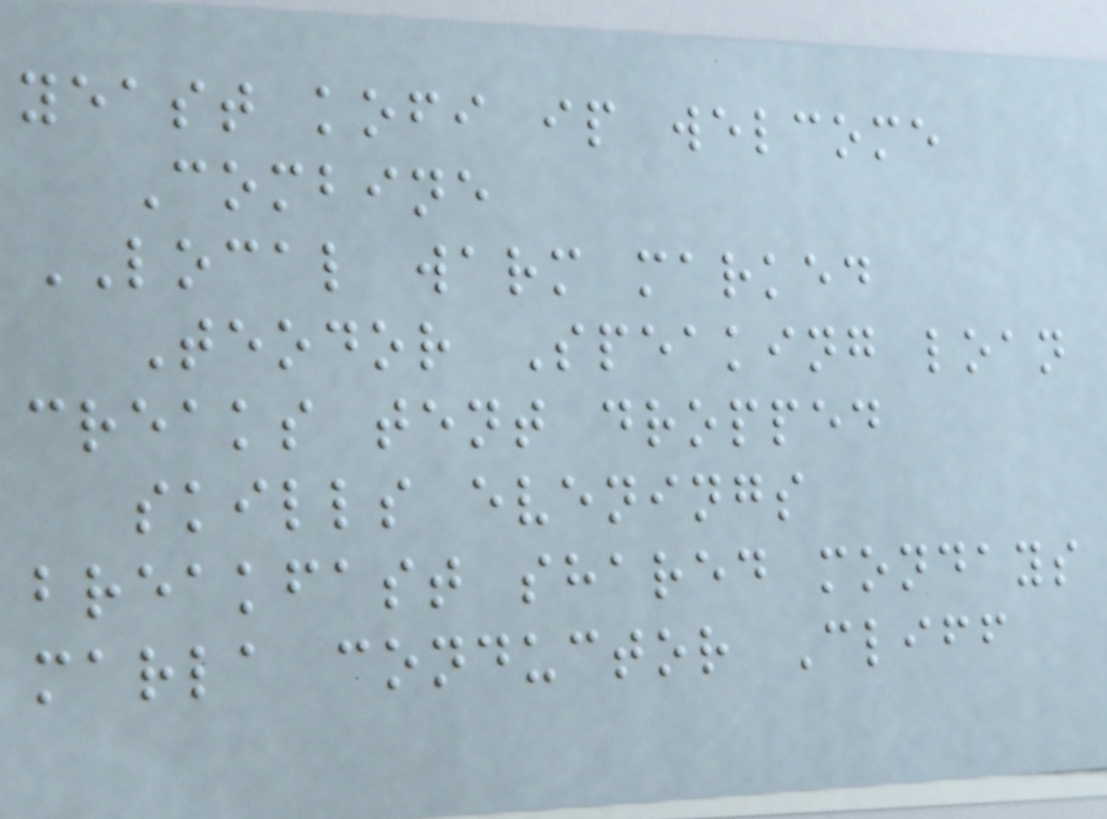yeast kofi ip welcome
Combine
LOCAL warm marked
Teodor Speaking loan
creaks tent dropped
skills evenings
breakfast shared mondays
marla conductor Cliff
